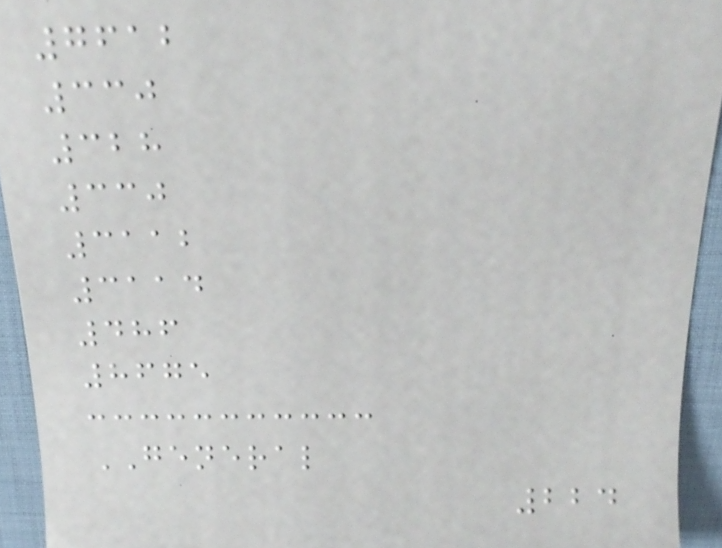7612
330
328
330
3112
3114
486
8675
GENERAL
224
